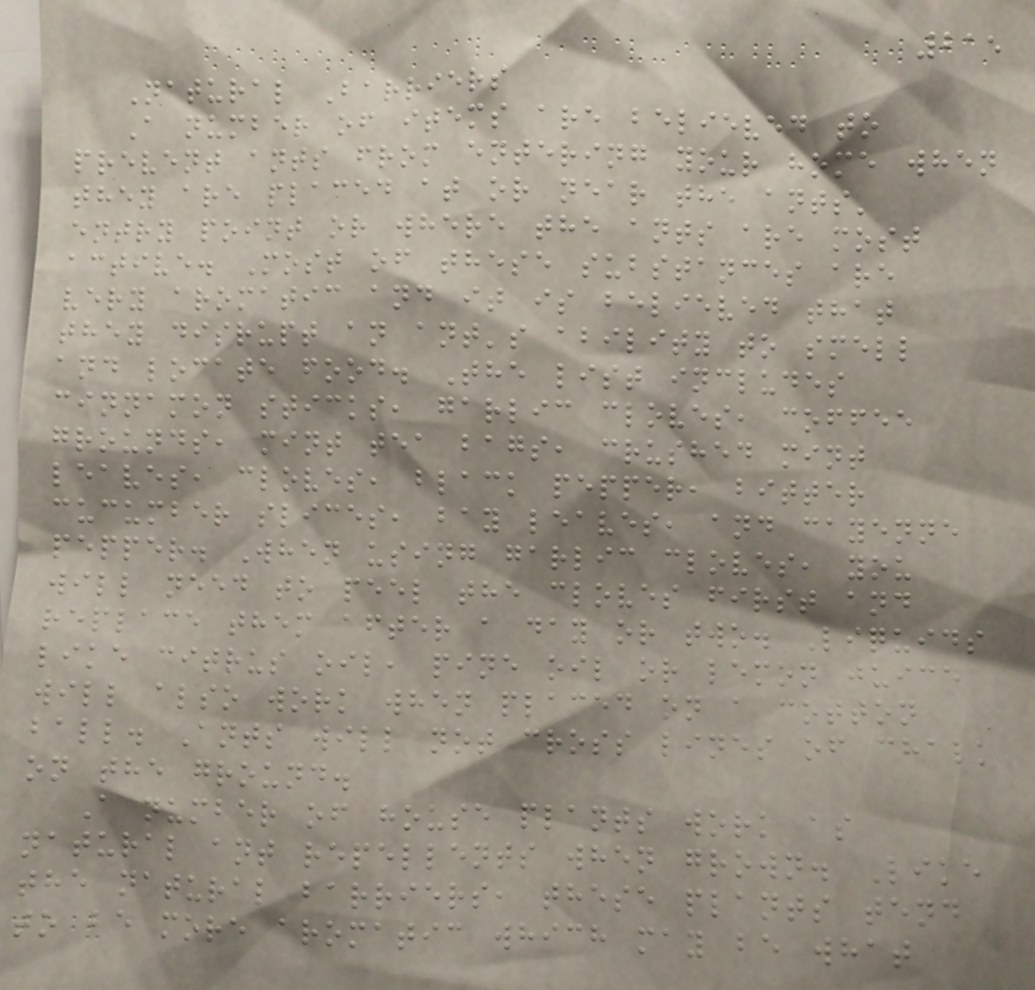215
Natural Barriers
A number of items are believed to
prevent ants from entering your home when
they are placed at or near the ants'
entry point or where the ants are most
active. Most of these substances are
very aromatic and it is believed that
they disrupt an ant's ability to smell
and locate food. The list includes
cinnamon sticks, garlic cloves, coffee
grounds, mint tea bags, crushed mint
leaves, cloves, black pepper, bitter
cucumber slices, bay leaves, and cayenne
pepper. When using garlic cloves, you
will need to peel the cloves first and
replace them after a day or two. Liquids
like citrus oil, pine oil or lemon juice
will also work when placed on a cotton
ball. Ants will not cross lines of chalk
on the ground.
A number of house plants work as
natural ant repellents when grown. Like
the natural barriers, these plants tend
to be more aromatic which may be what
